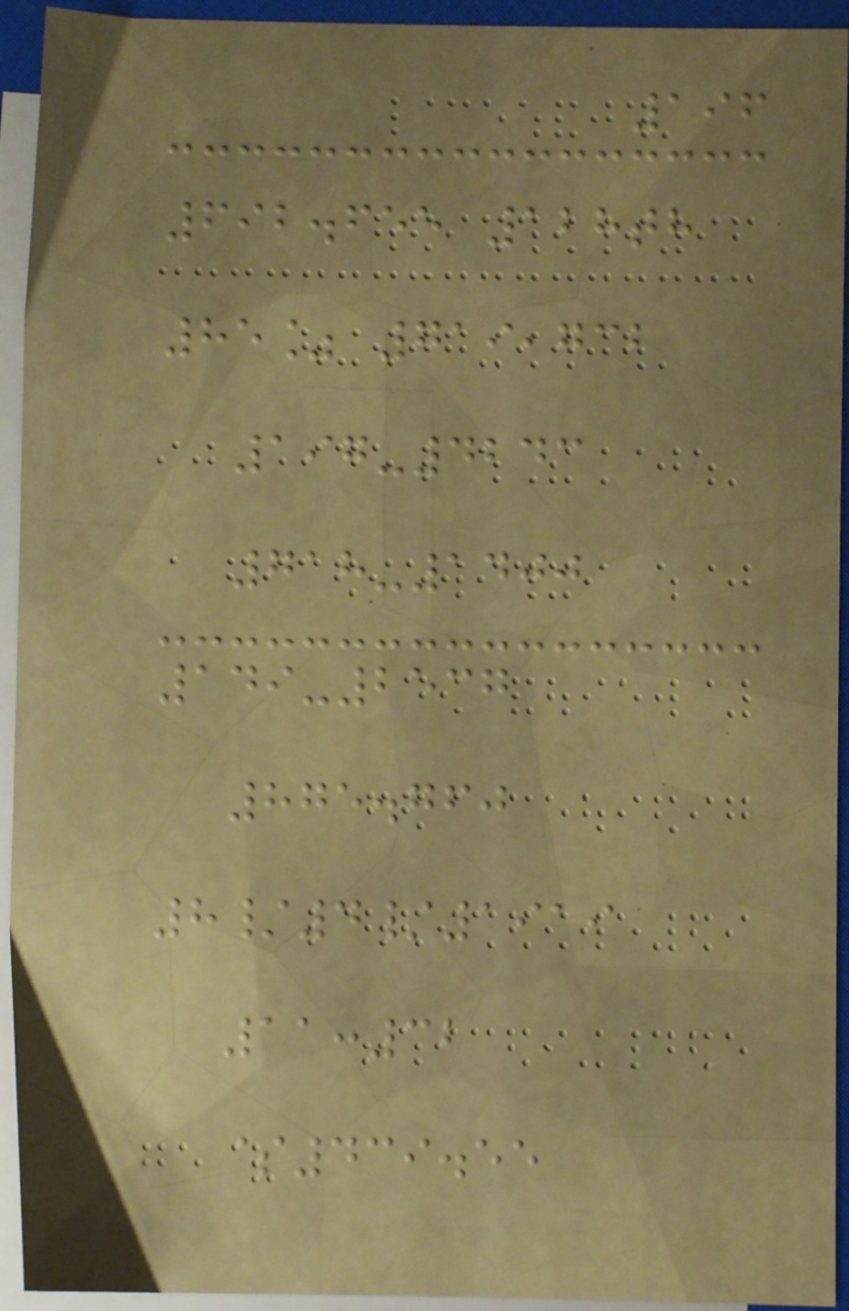196
692.655 128th
85% 719,732
197-4243
718-1400
149-2537
875.760
8/4/1919
11:32
$439.55
